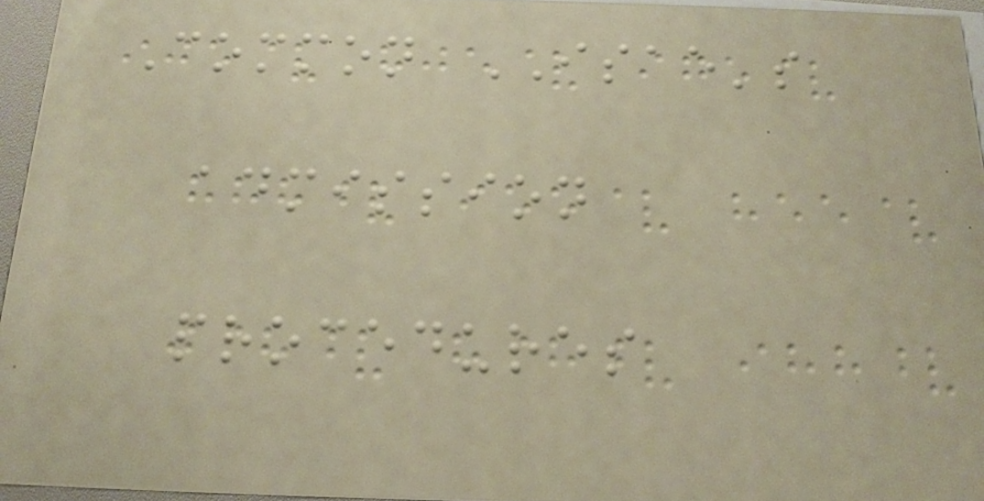Common ISAE's
admission
procedures
